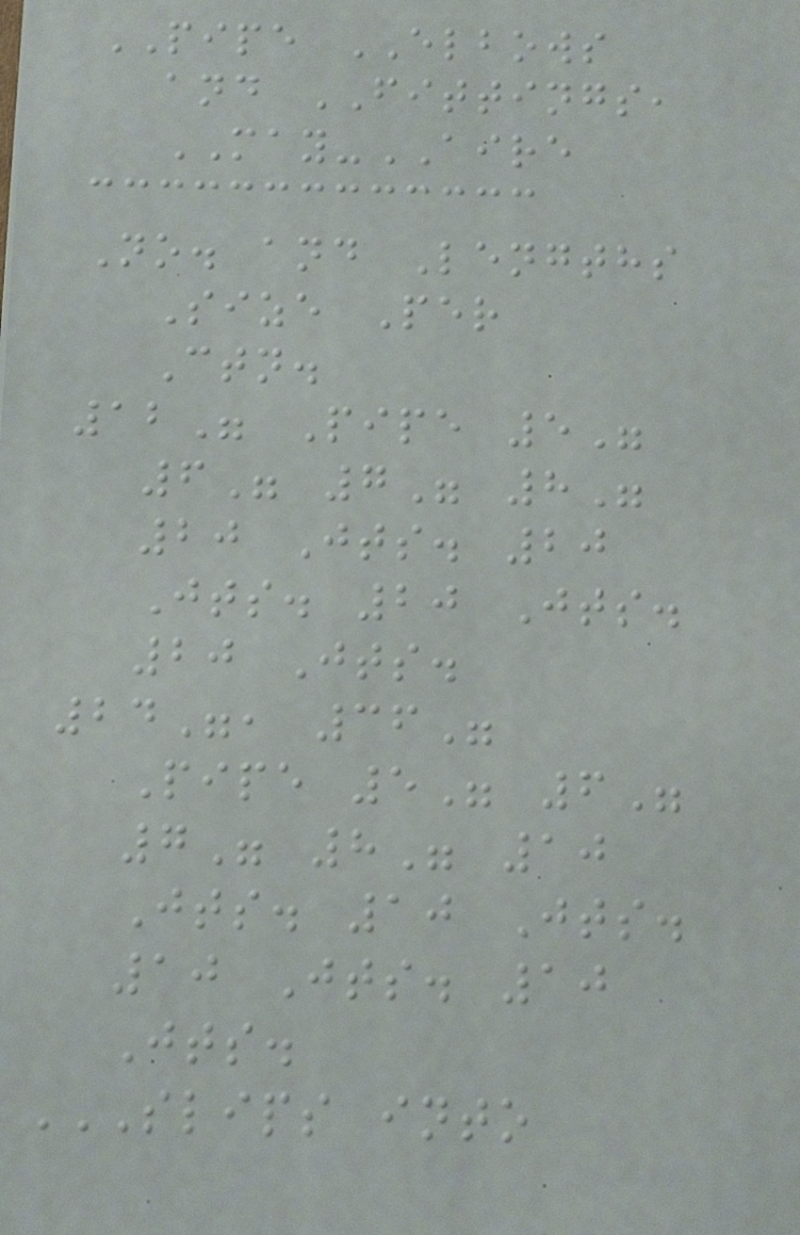PIPE ELBOWS
and FITTINGS,
MAY-AIRE
No. and Lengths
Size Per
Ctn.
12" Pipe 5"
6" 7" 8"
20 Jts. 20
Jts. 20 Jts.
20 Jts.
24", 36"
Pipe 5" 6"
7" 8" 10
Jts. 10 Jts.
10 Jts. 10
Jts.
SLIPS INTO
